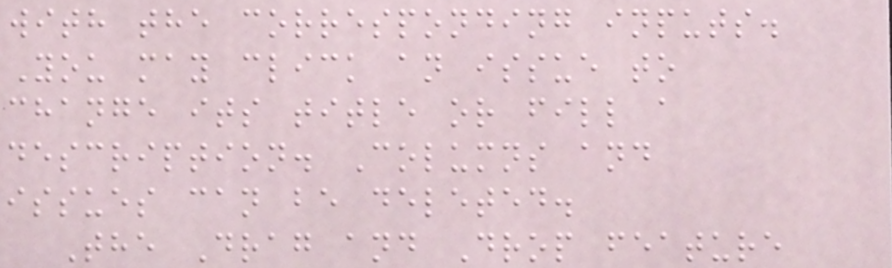with the corresponding inputs.
You may click an issue to
change its title or fill a
description. Columns and
issues can be deleted.
The Drag and Drop feature
